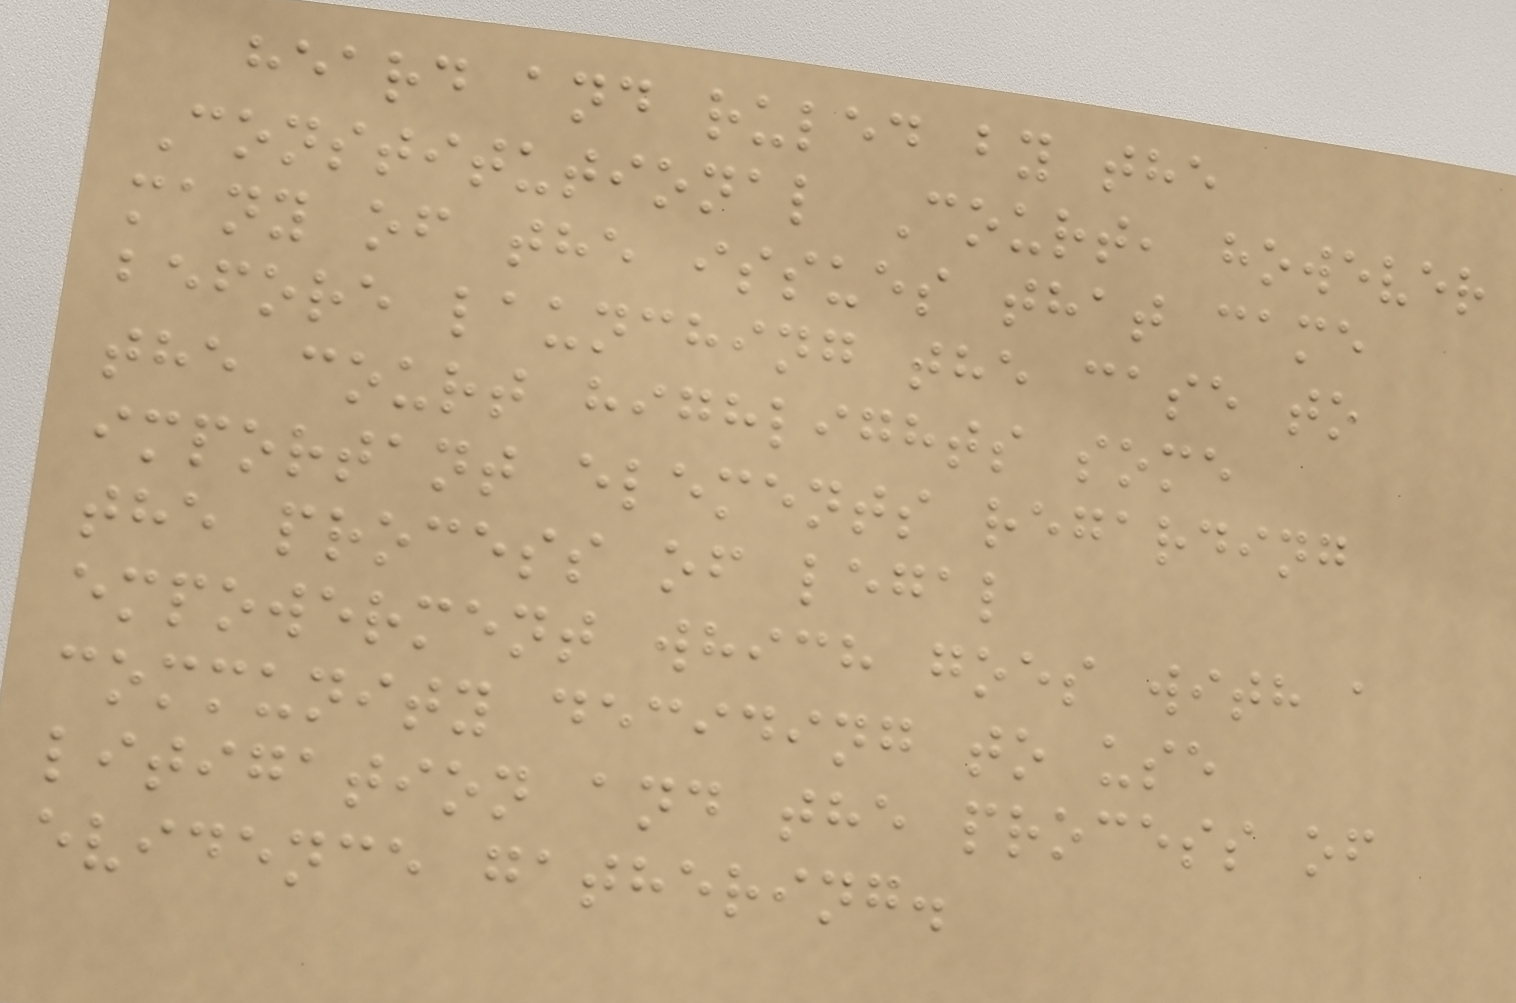heard and ruled by the
Constitutional Court, however
many of the issues that came
before launching the case to
the court highlights some
important elements regarding
the process of legal
empowerment which goes with a
community deciding to use
litigation and the process of
evidence gathering.
